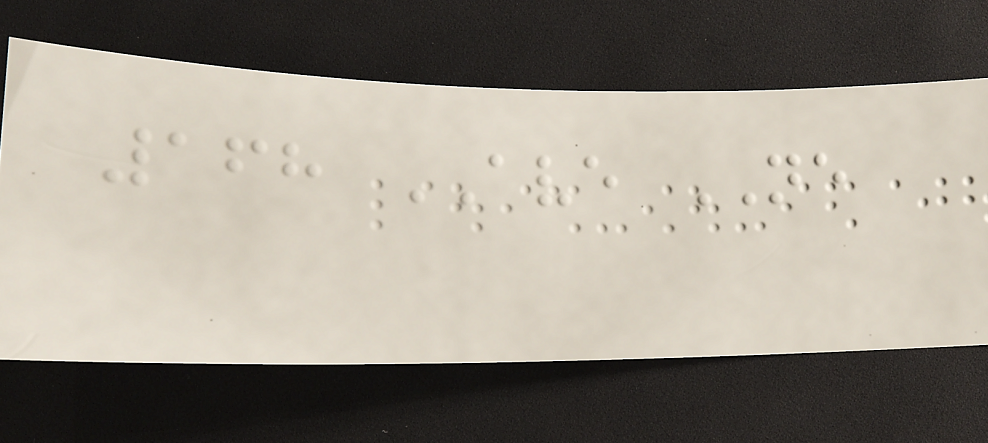168 AVE NE
